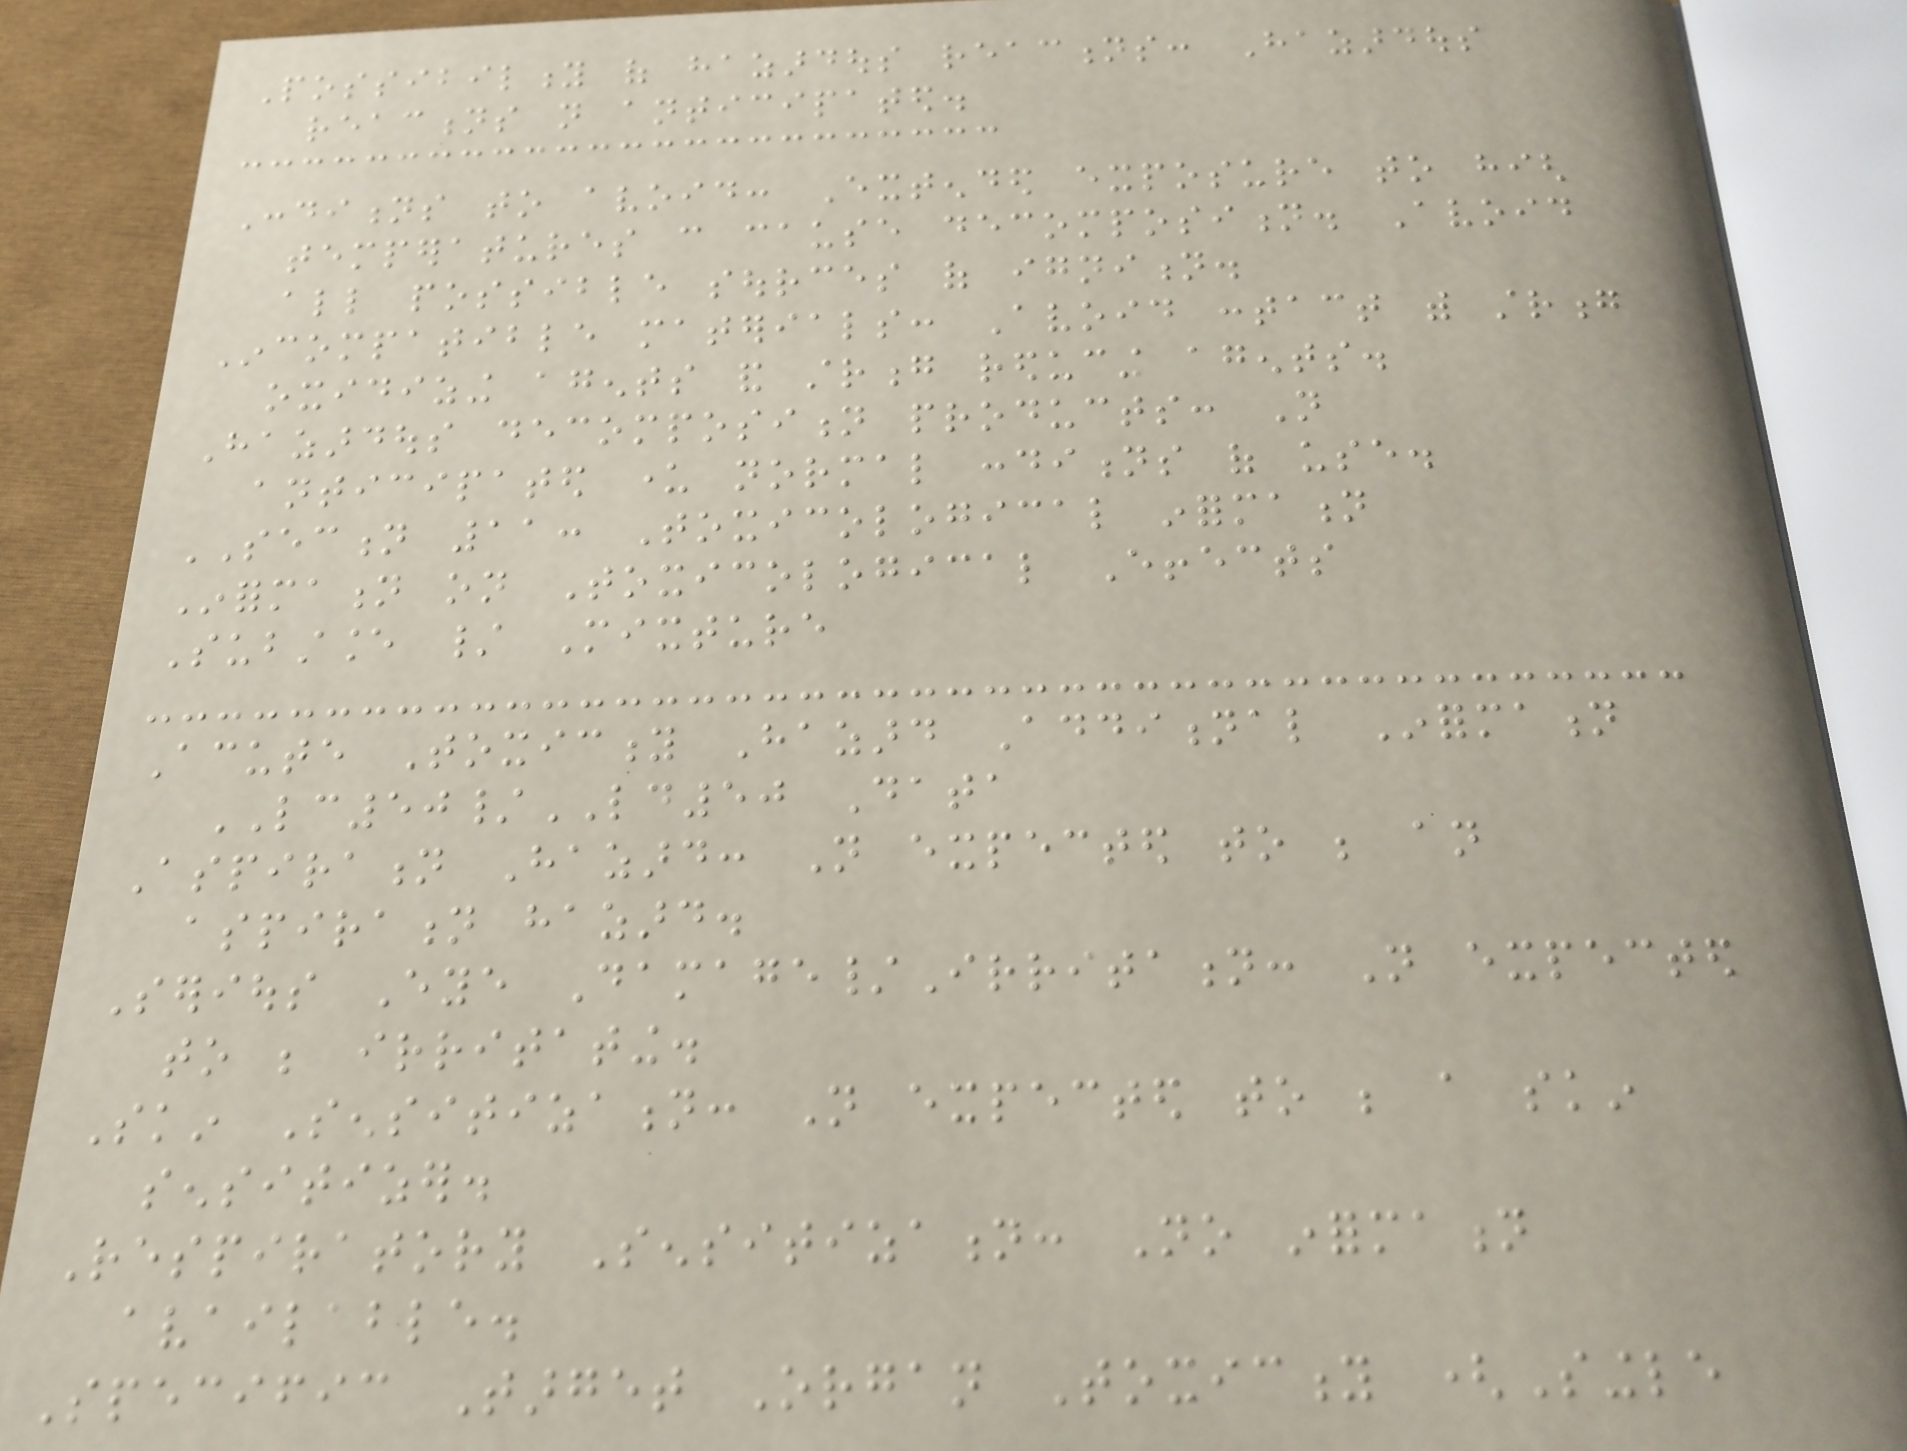Possibility of hazardous reactions: Hazardous
reactions not anticipated.
Conditions to avoid: Extended exposure to high
temperatures can cause decomposition. Avoid
all possible sources of ignition.
Incompatible materials: Avoid contact with strong
oxidizing agents and strong reducing agents.
Hazardous decomposition products: Not
anticipated under normal conditions of use.
SECTION 11: Toxicological information
Information on Toxicological Effects
Substance / Mixture
Acute Toxicity Hazard Additional Information
LC50/LD50 Data
Aspiration Hazard: Not expected to be an
aspiration hazard.
Serious Eye Damage/Irritation: Not expected
to be irritating.
Skin Sensitization: Not expected to be a skin
sensitizer.
Respiratory Sensitization: No information
available.
Specific Target Organ Toxicity (Single
